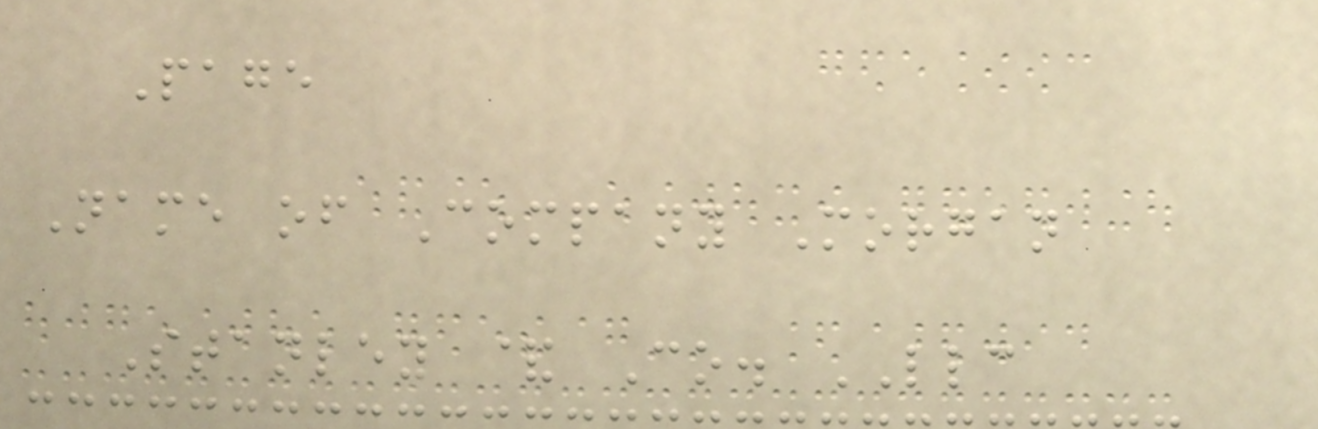Page
Name of Company Morgan
Stanley & Co. LLC
